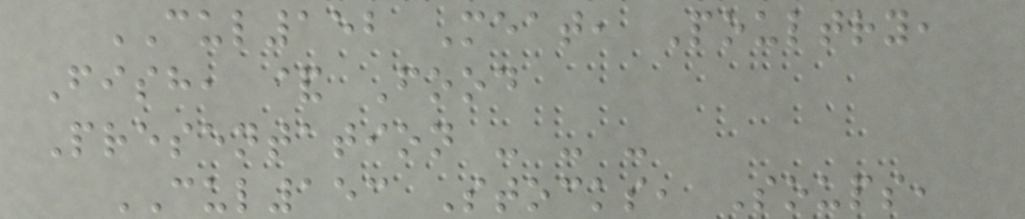CUL152 Meat, Poultry,
Fish, & Food
Presentation - - -
CUL153 Stocks, Soups,
